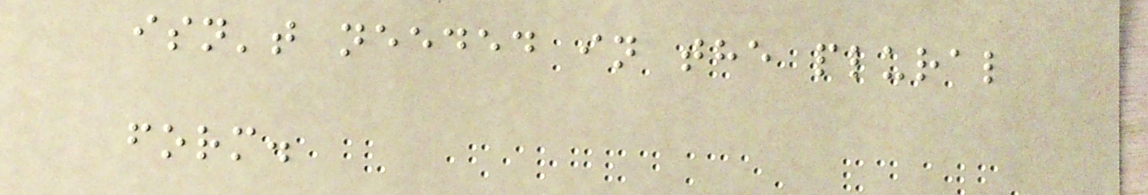isn't needed in the plural
form.
